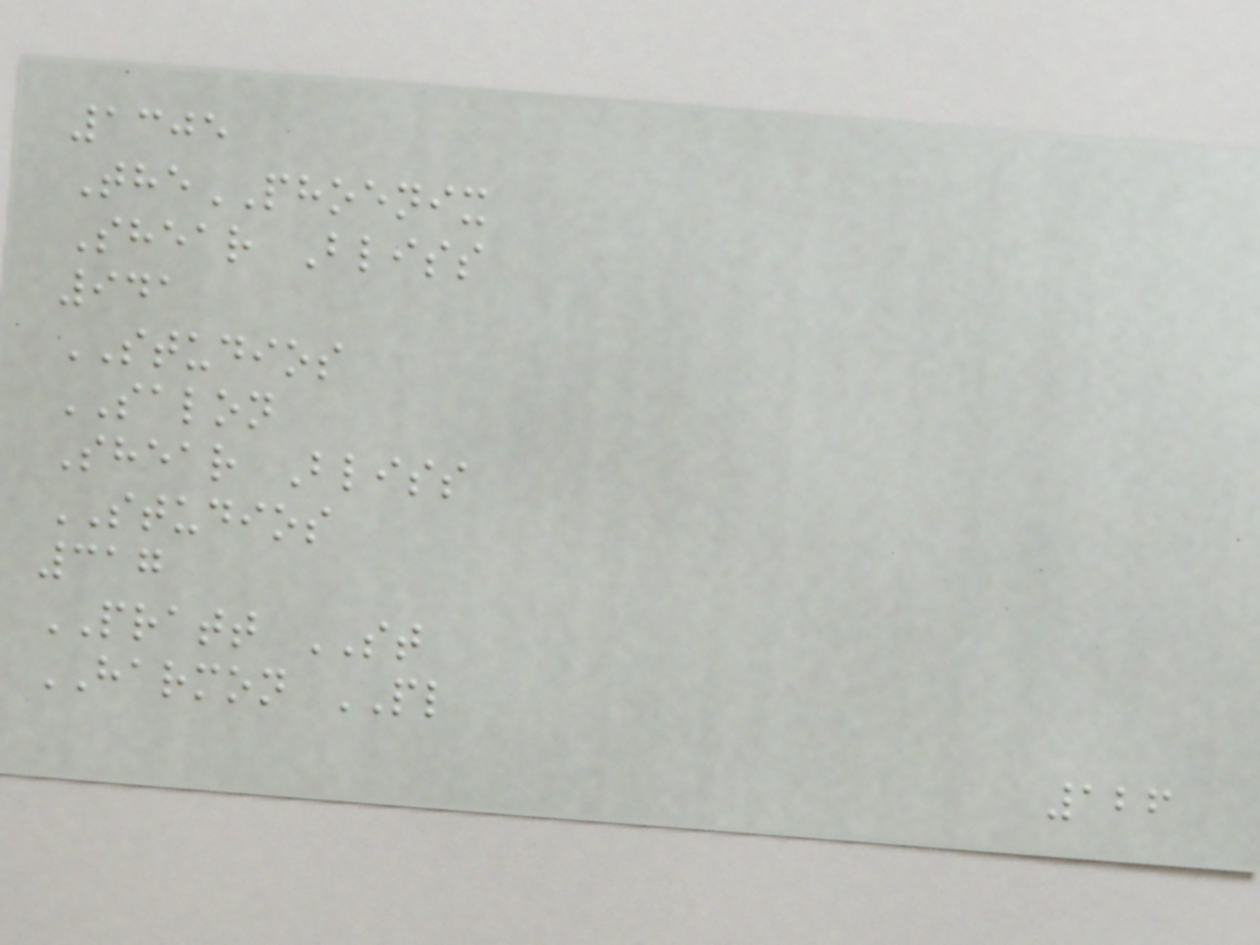1305
ThePHOENIX
Shear Bliss
941
STUDIOS
SALON
Shear Bliss
STUDIOS
317
PRATT ST
HARMON PL
126
